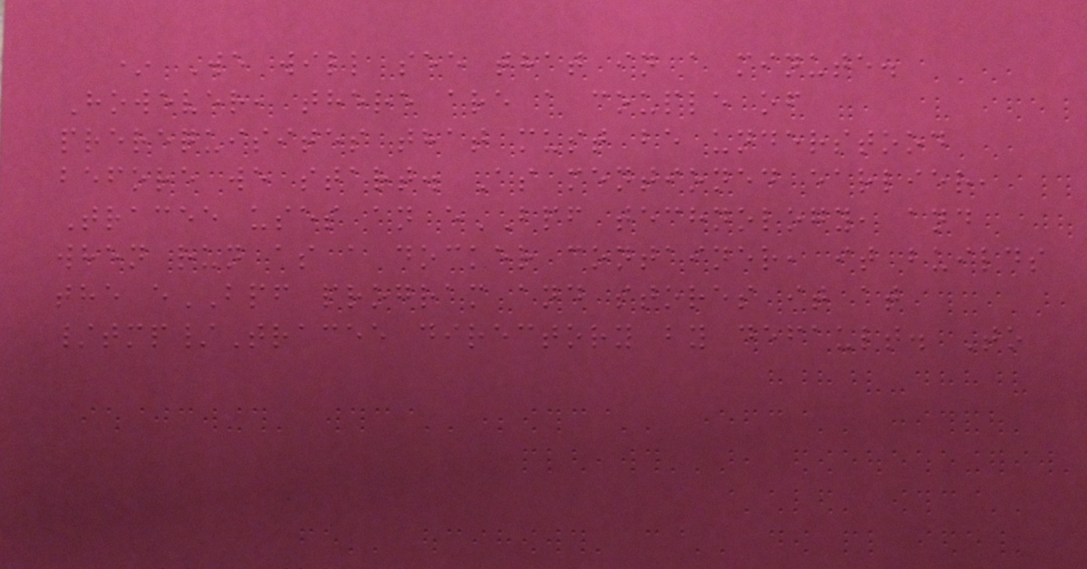* We will see that in a minute.
However, there are a couple of
prerequisites that must be understood
before we start. As mentioned earlier,
Tracee uses an eBPF technology, and
when run as a docker container, it builds
the eBPF program and stores it at
/tmp/Tracee directory by default. To
